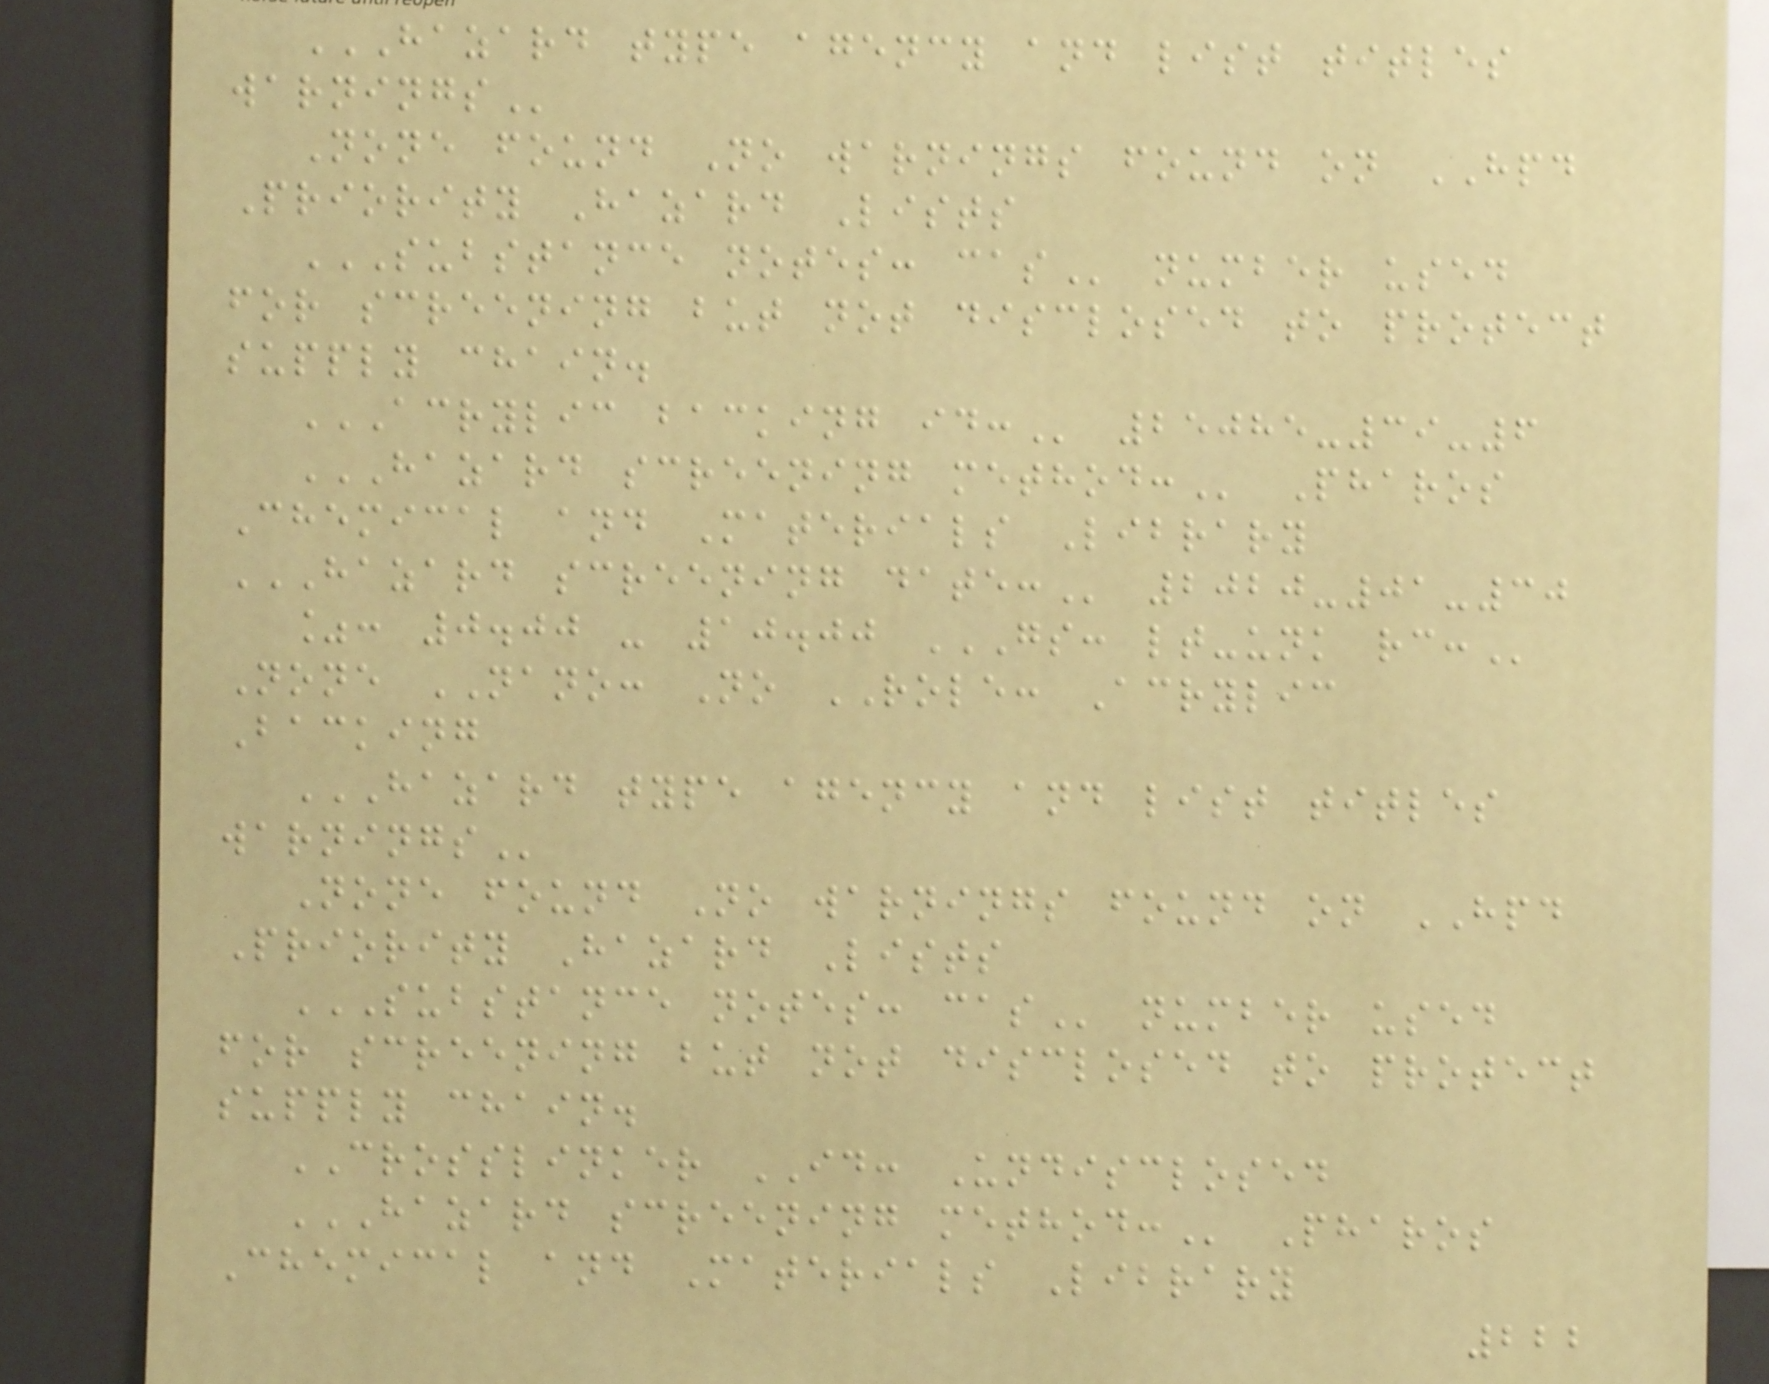HAZARD TYPE AGENCY AND LIST TITLES
WARNINGS
None found No warnings found on HPD
Priority Hazard Lists
SUBSTANCE NOTES: CAS number used
for screening but not disclosed to protect
supply chain.
ACRYLIC BACKING ID: 25085-39-6
HAZARD SCREENING METHOD: Pharos
Chemical and Materials Library
HAZARD SCREENING DATE: 2020-01-30
%: 0.00 - 10.00 GS: LT-UNK RC:
None NANO: No ROLE: Acrylic
Backing
HAZARD TYPE AGENCY AND LIST TITLES
WARNINGS
None found No warnings found on HPD
Priority Hazard Lists
SUBSTANCE NOTES: CAS number used
for screening but not disclosed to protect
supply chain.
CROSSLINKER ID: Undisclosed
HAZARD SCREENING METHOD: Pharos
Chemical and Materials Library
222
